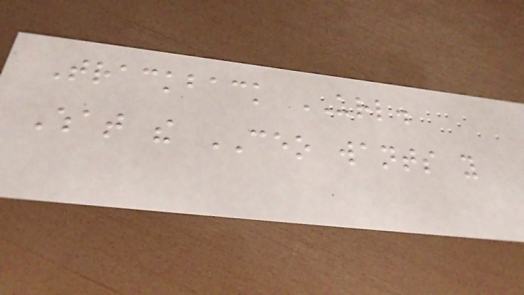Trackback URL.
What the CEO wants you
